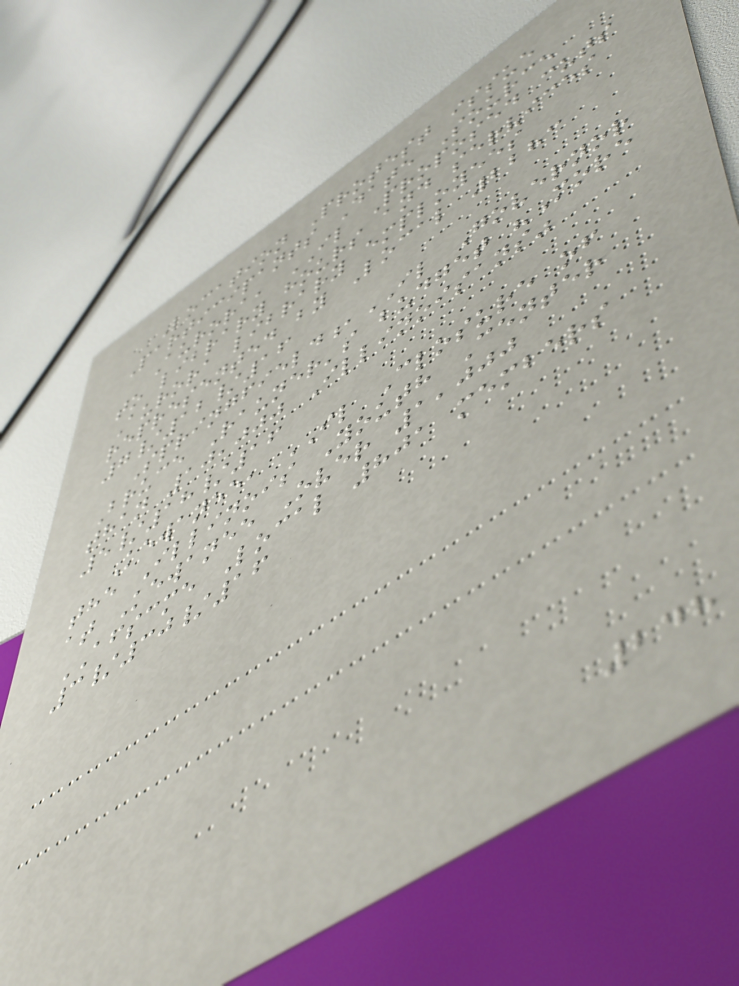Location Protest issue
Participants Date Source
Aurora, IL Proposed cuts
to library hours and services
Aurora library employees
represented by Local 2283
7/12/16
Springfield,IL Governor
Bruce Rauner's budget "More
than 10,000 Illinoisans"
5/18/16
Kewanee, IL Closure of
the Illinois Youth Center
at Kewanee Over 1,000
AFSCME Local 801 members
3/30/16
248
